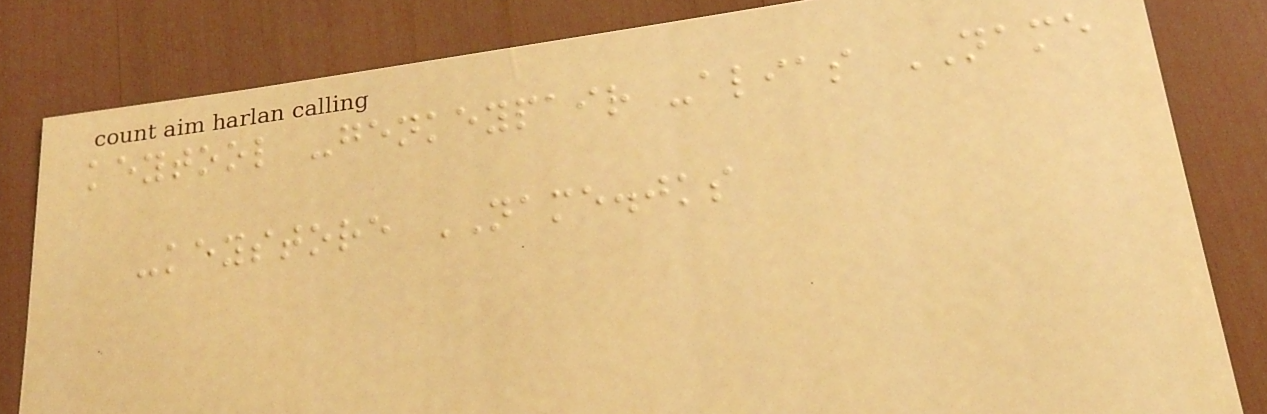keytool -genkeypair -alias NAME
-keystore NAME.jks
